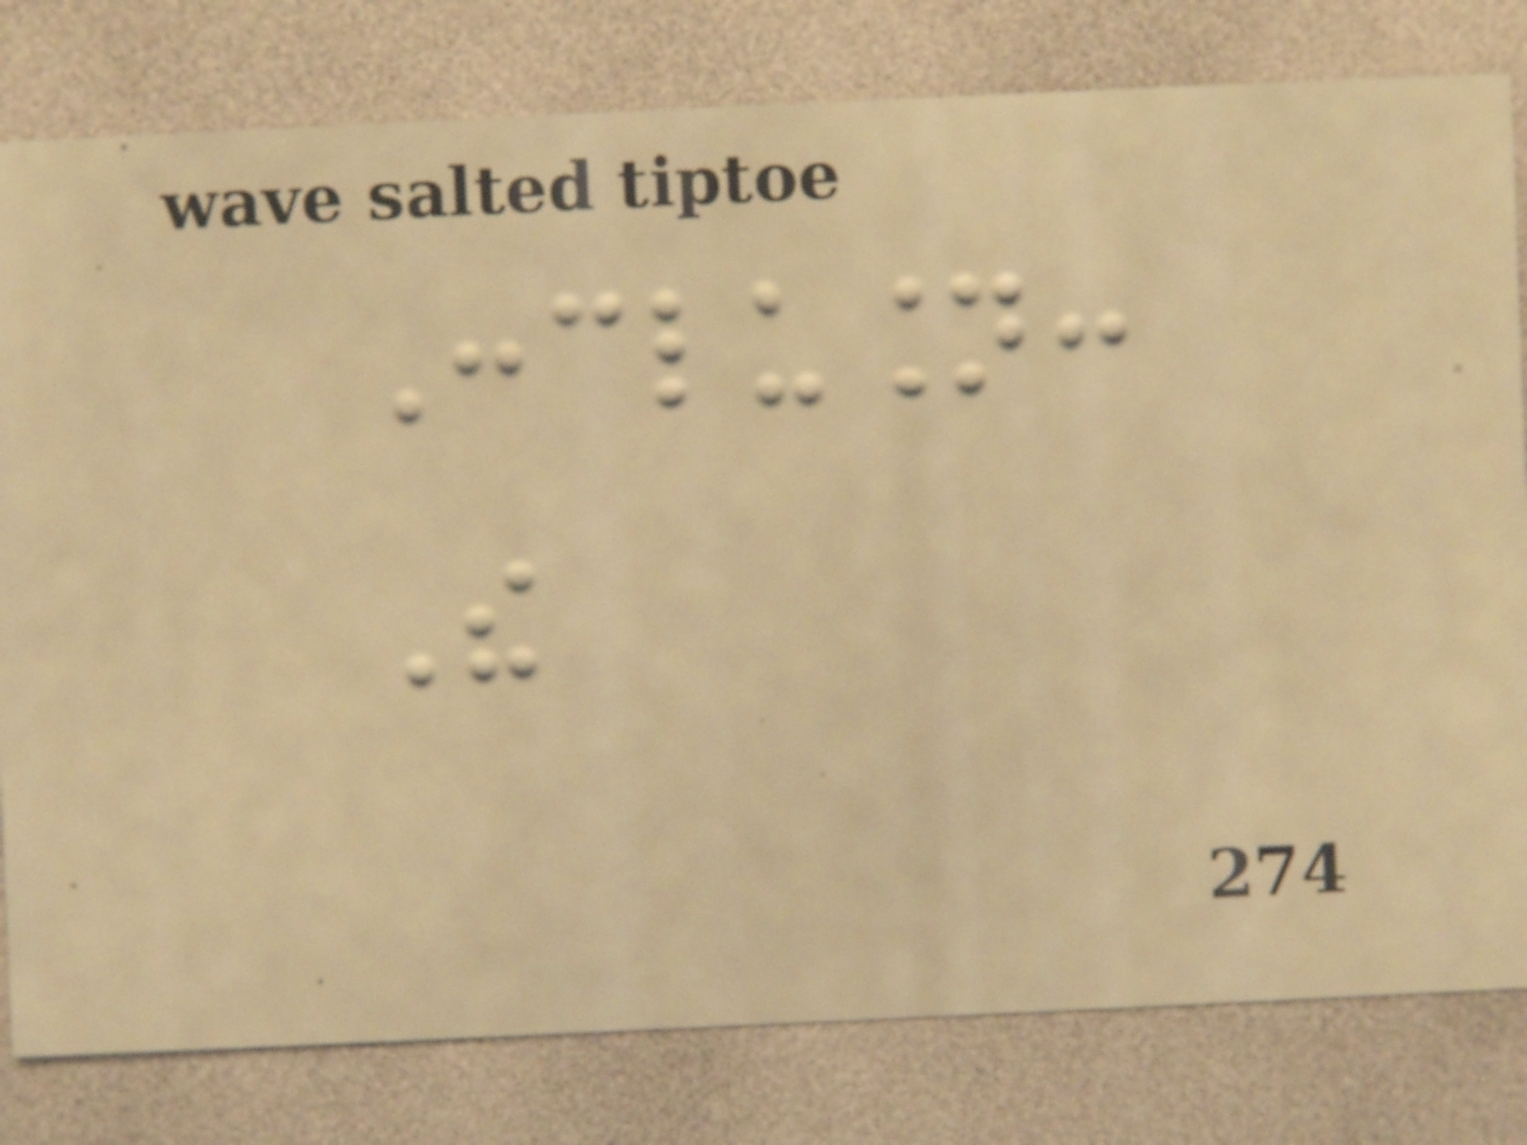Conclusion:
The
